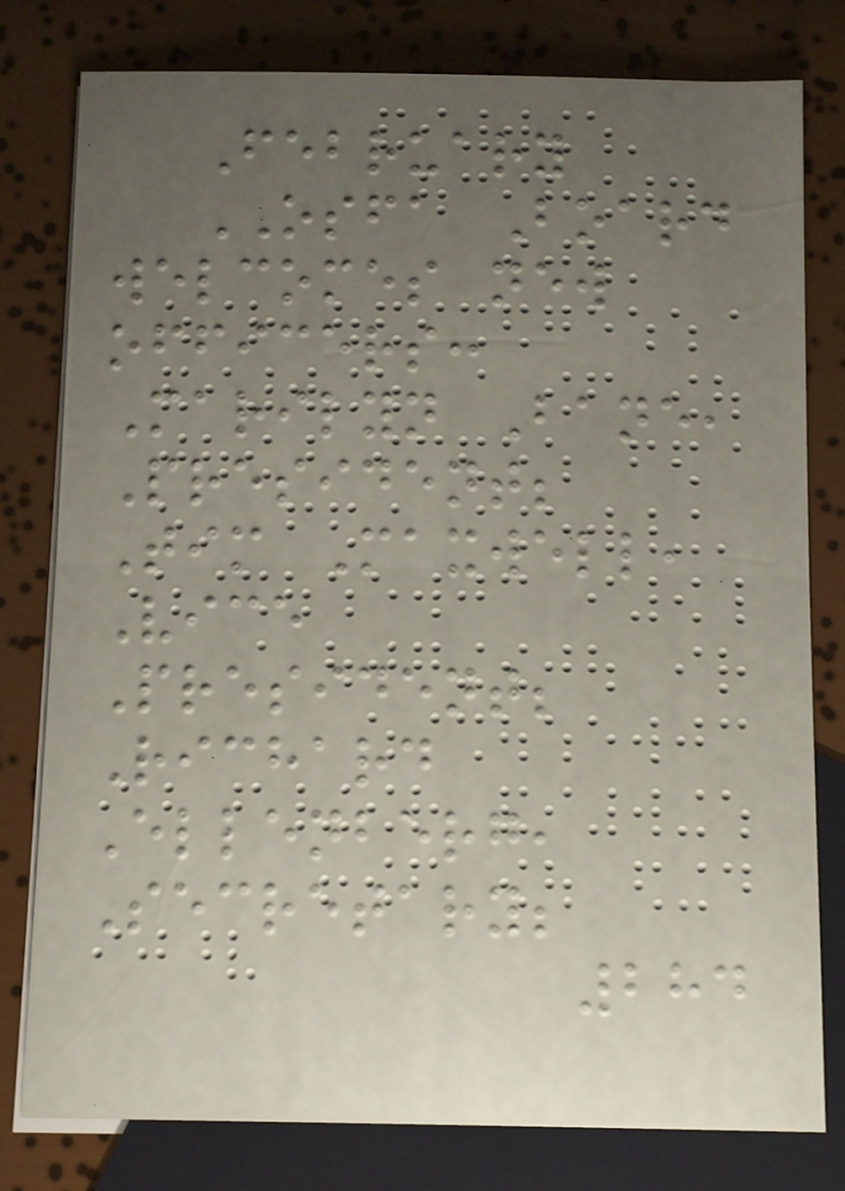February
OSFA Board
welcomes new
officers:
Marilyn Bane,
President;
Tim Maxwell,
Vice
President;
Richard
Ellenberg,
Secretary;
284
